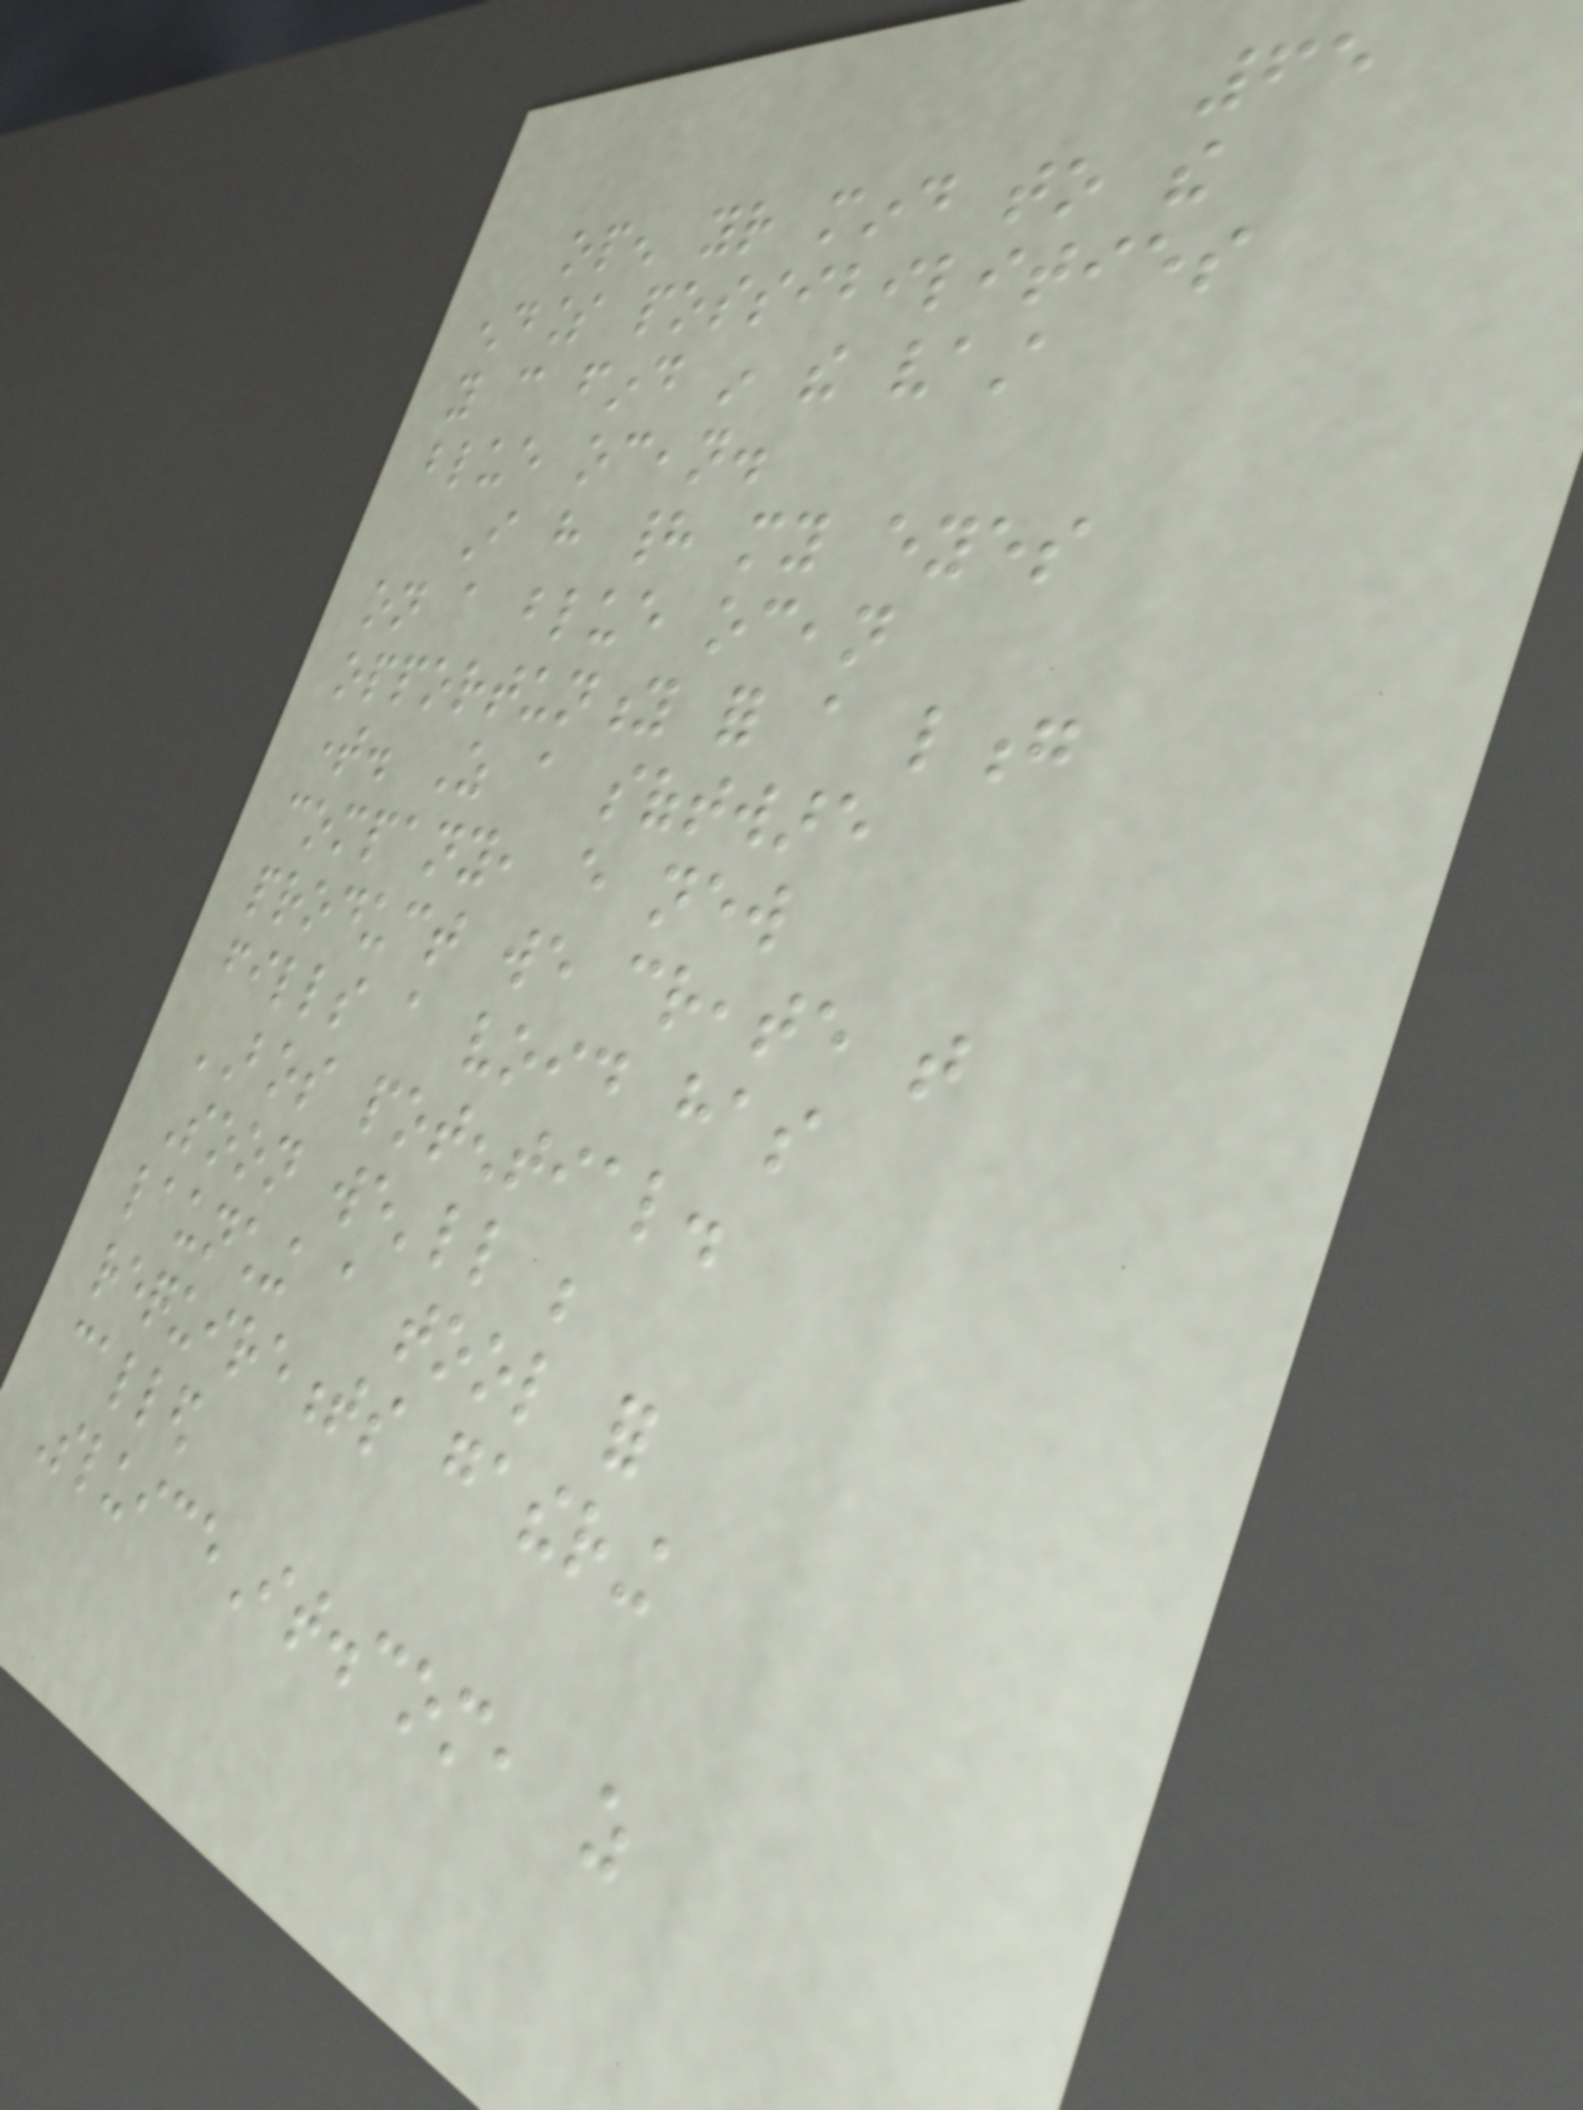65
open your mind to the
endless possibilities
you can find in the vast
blue ocean.
I have had my eyes
on a blue ocean
opportunity for a long
time. As a software
company, every new
product we create that
fills a void has
BOS potential.
Soon we'll be
launching a tool for
requirements gathering
called
SluiceIt.com, as
